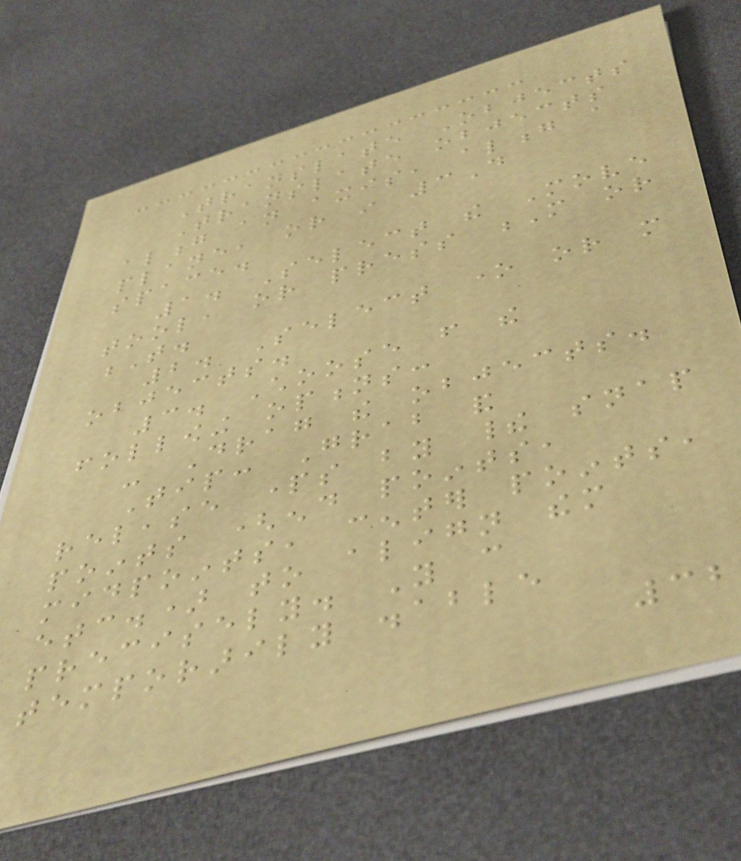Translate Objects
Translate objects
along an axis, along a
plane, or in 3D
space.
1. Select the Move
tool, or press M or
T.
2. Select one or more
objects.
3. Choose from the
following options:
- Drag the objects.
Tip: Grab and
release parts by their snap
points (end points,
midpoints, center points,
etc.) to align them
precisely. You can
temporarily disable
32
